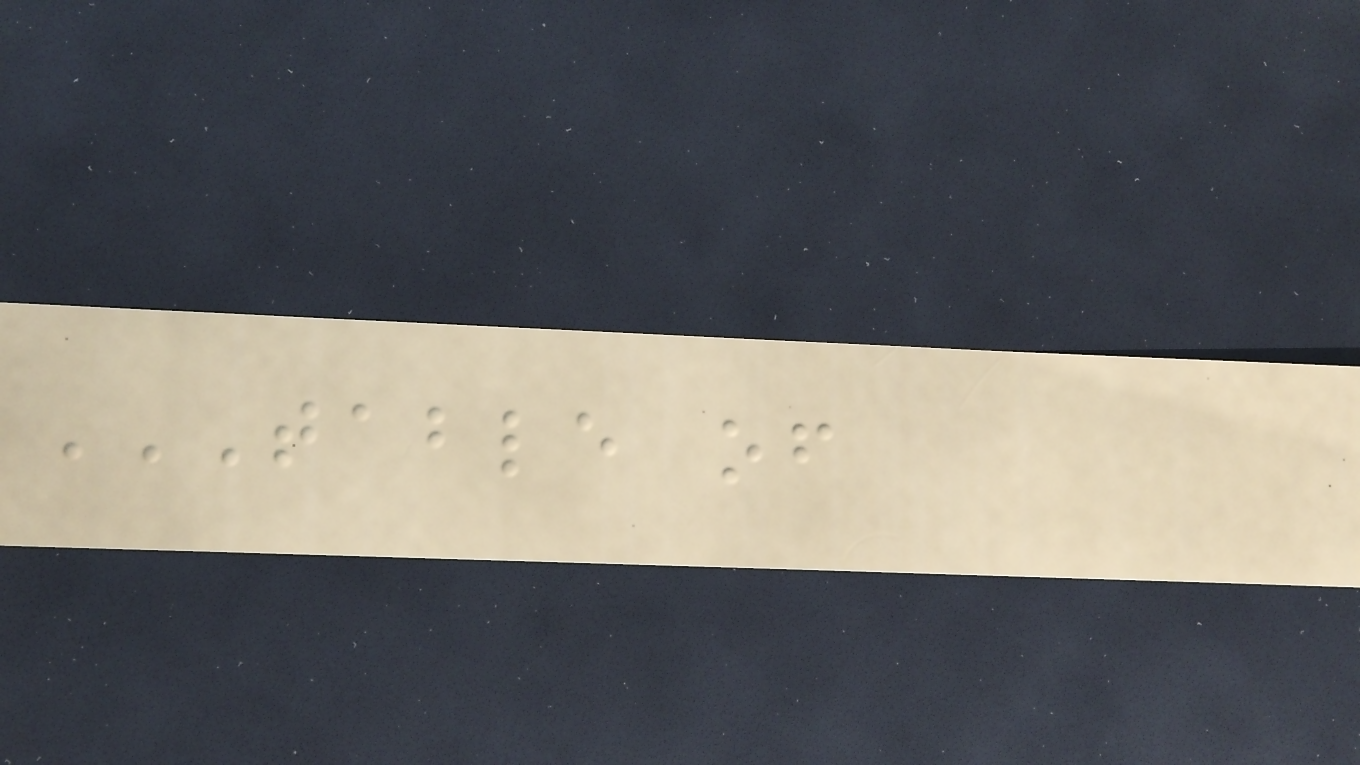TABLE OF
